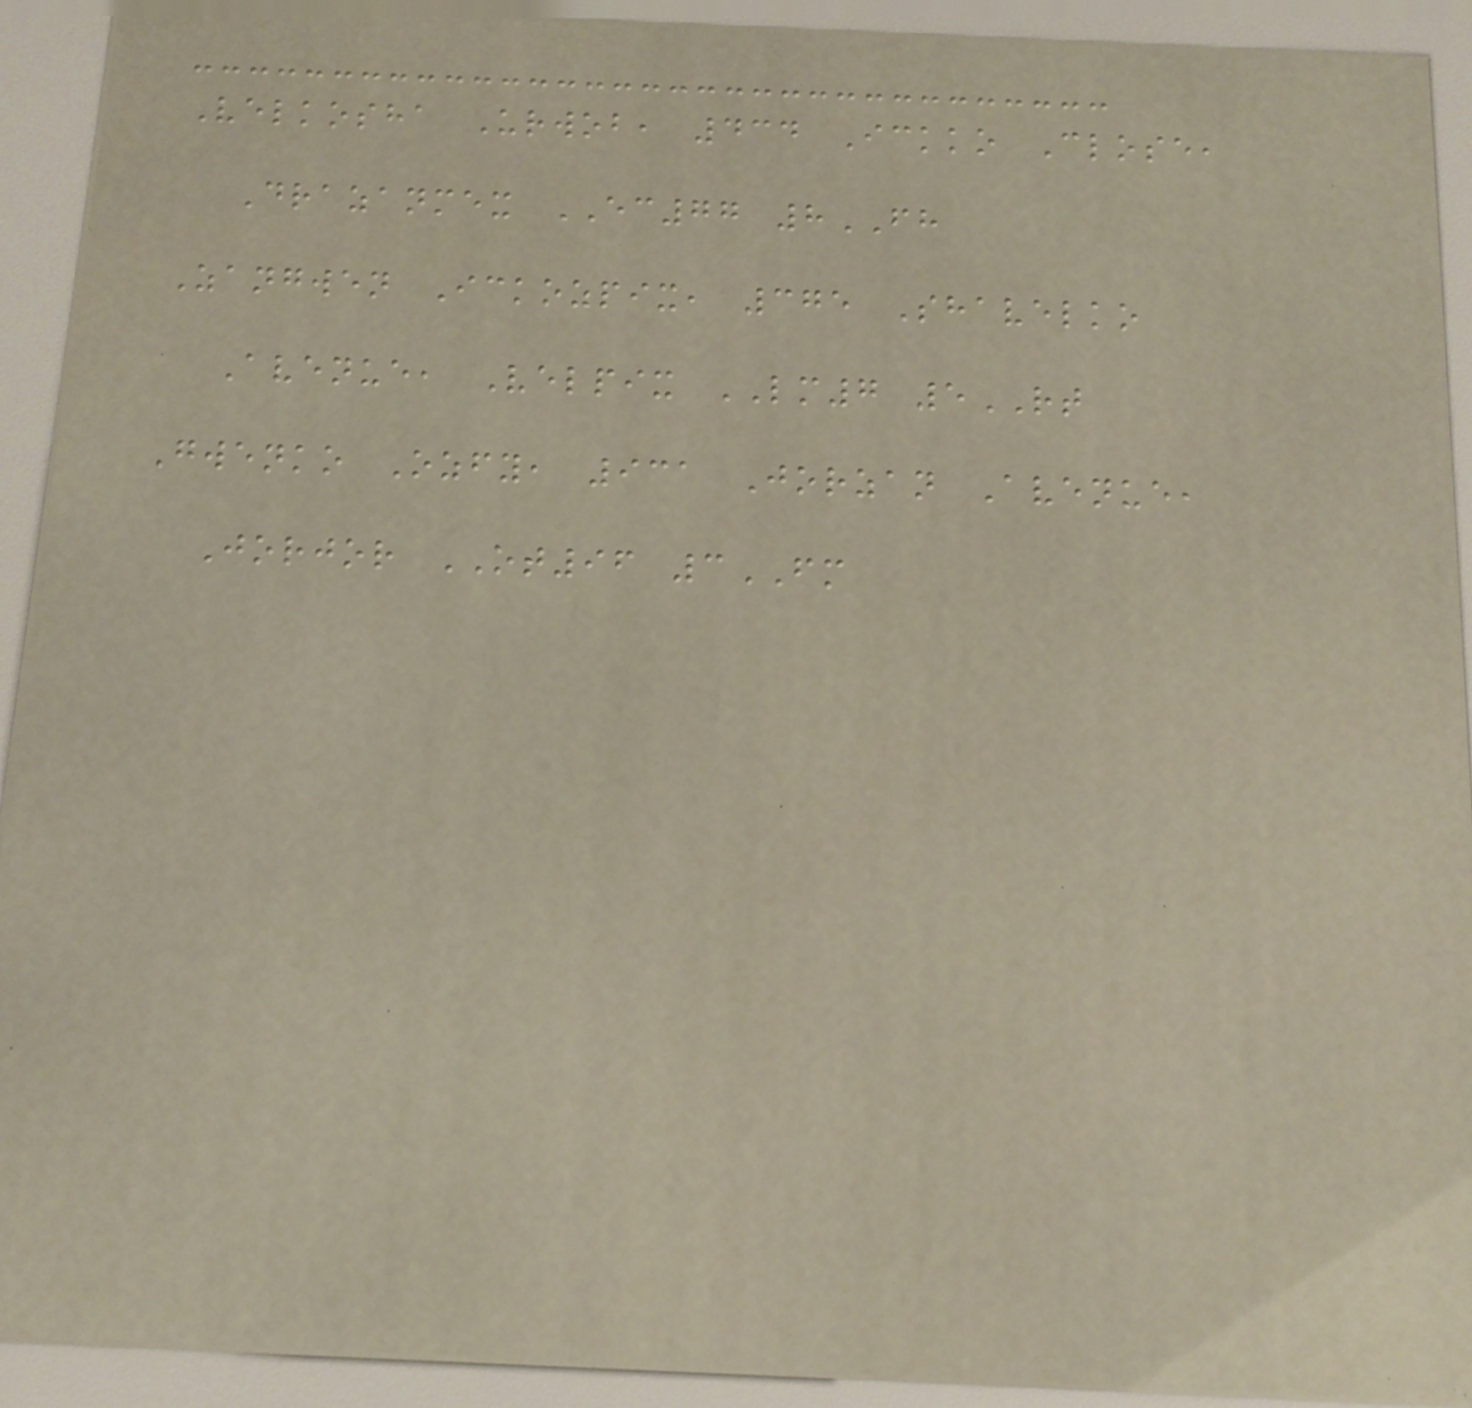Velkosha Urwob, 434 Ickko Close,
Drazanmex EC77 8FH
Zangwen Ickozpix, 375 Shavelko
Avenue, Velpix LM7 5RT
Gwenko Ozfy, 931 Jorzan Avenue,
Jorjor OT96 3FM
